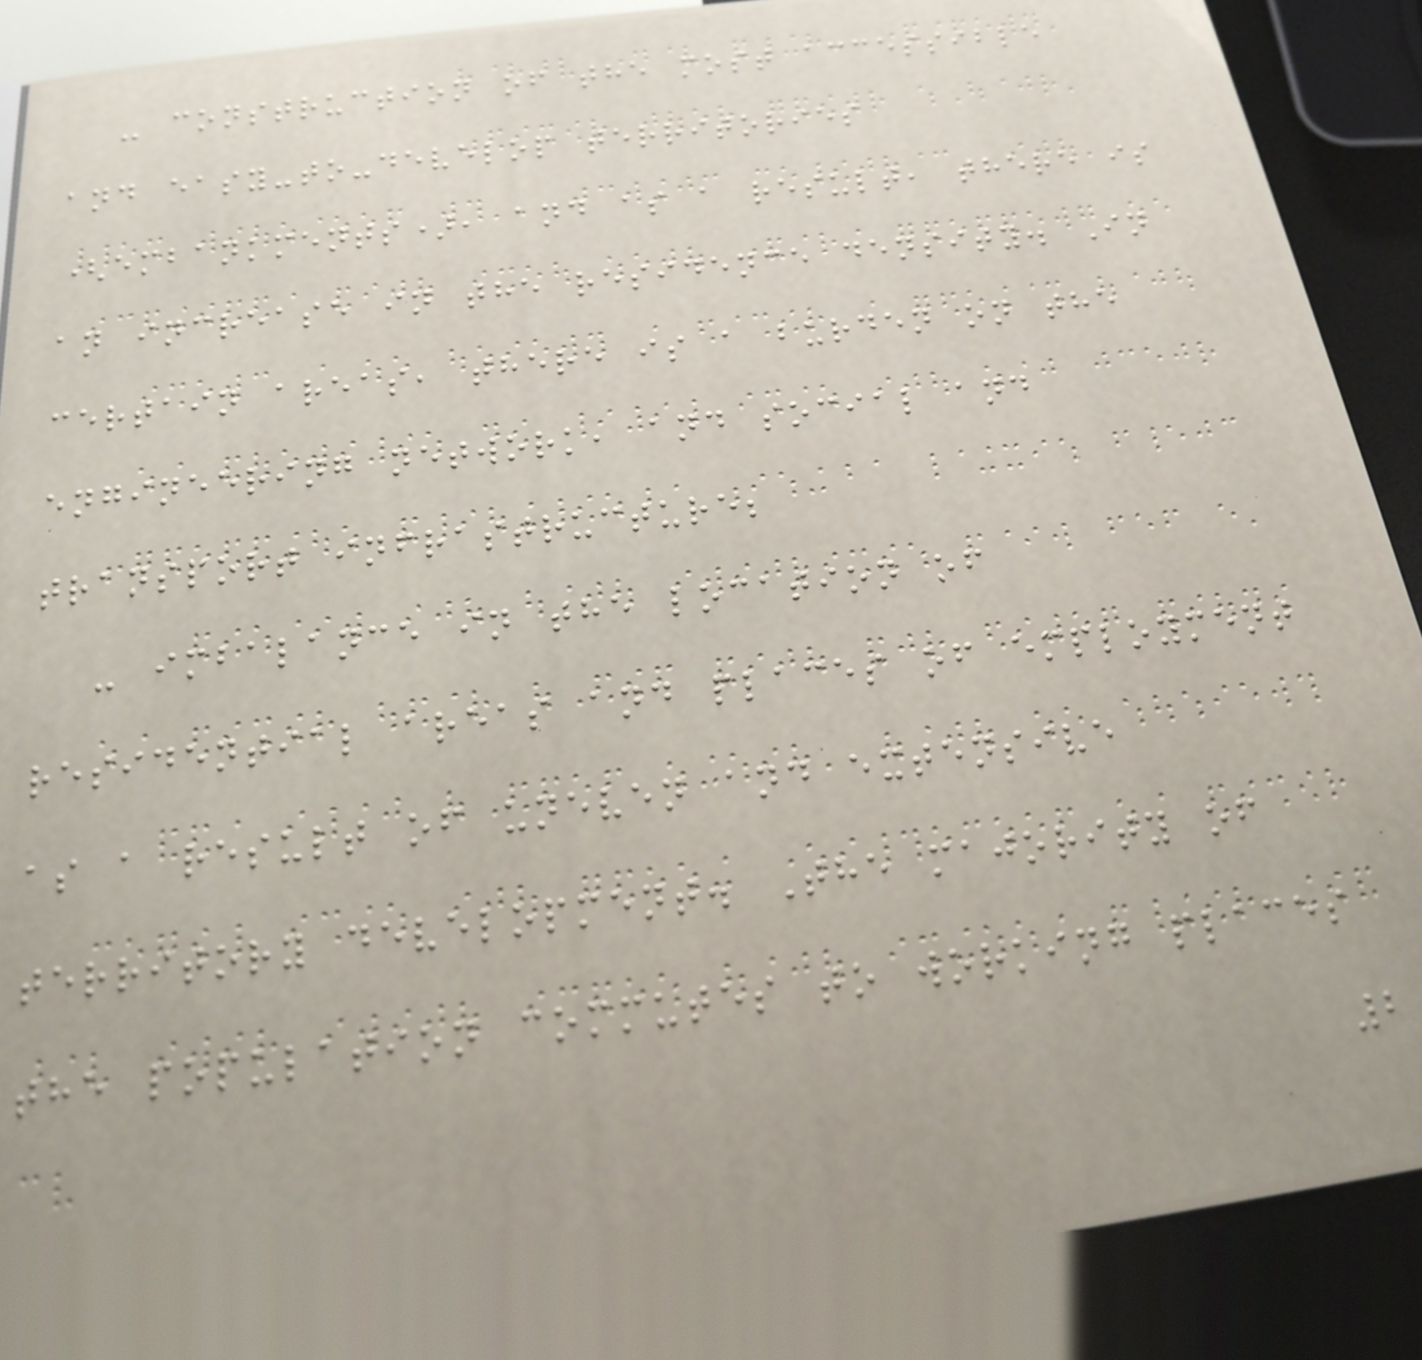- construction of the most accessible
and easy-to-develop territories
(embankments), and as a result, there is
an increase in the residence density. In
certain areas, there is a burden on the
engineering network, and social and
transport infrastructure;
- imbalance in the location of
residential areas and places of employment
as a result of uneven and extensive
territory development. The majority of
the population commutes to working places
2
